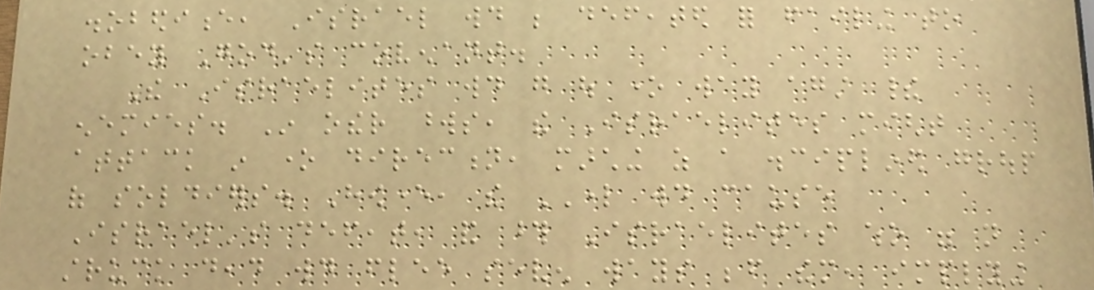disobedience, Israel would be defeated for failing to
obey God's covenant.
The Israelites would go out one way against their
enemies. In other words, the Israelites might
attack in one direction, marching as a disciplined group
of soldiers. However, the LORD would cause
Israel's defeat, and those Israelites who were not
struck dead would flee seven ways before them, implying
